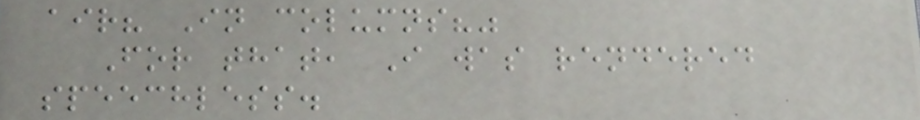air? In columns?"
For that, I was rendered
speechless.
